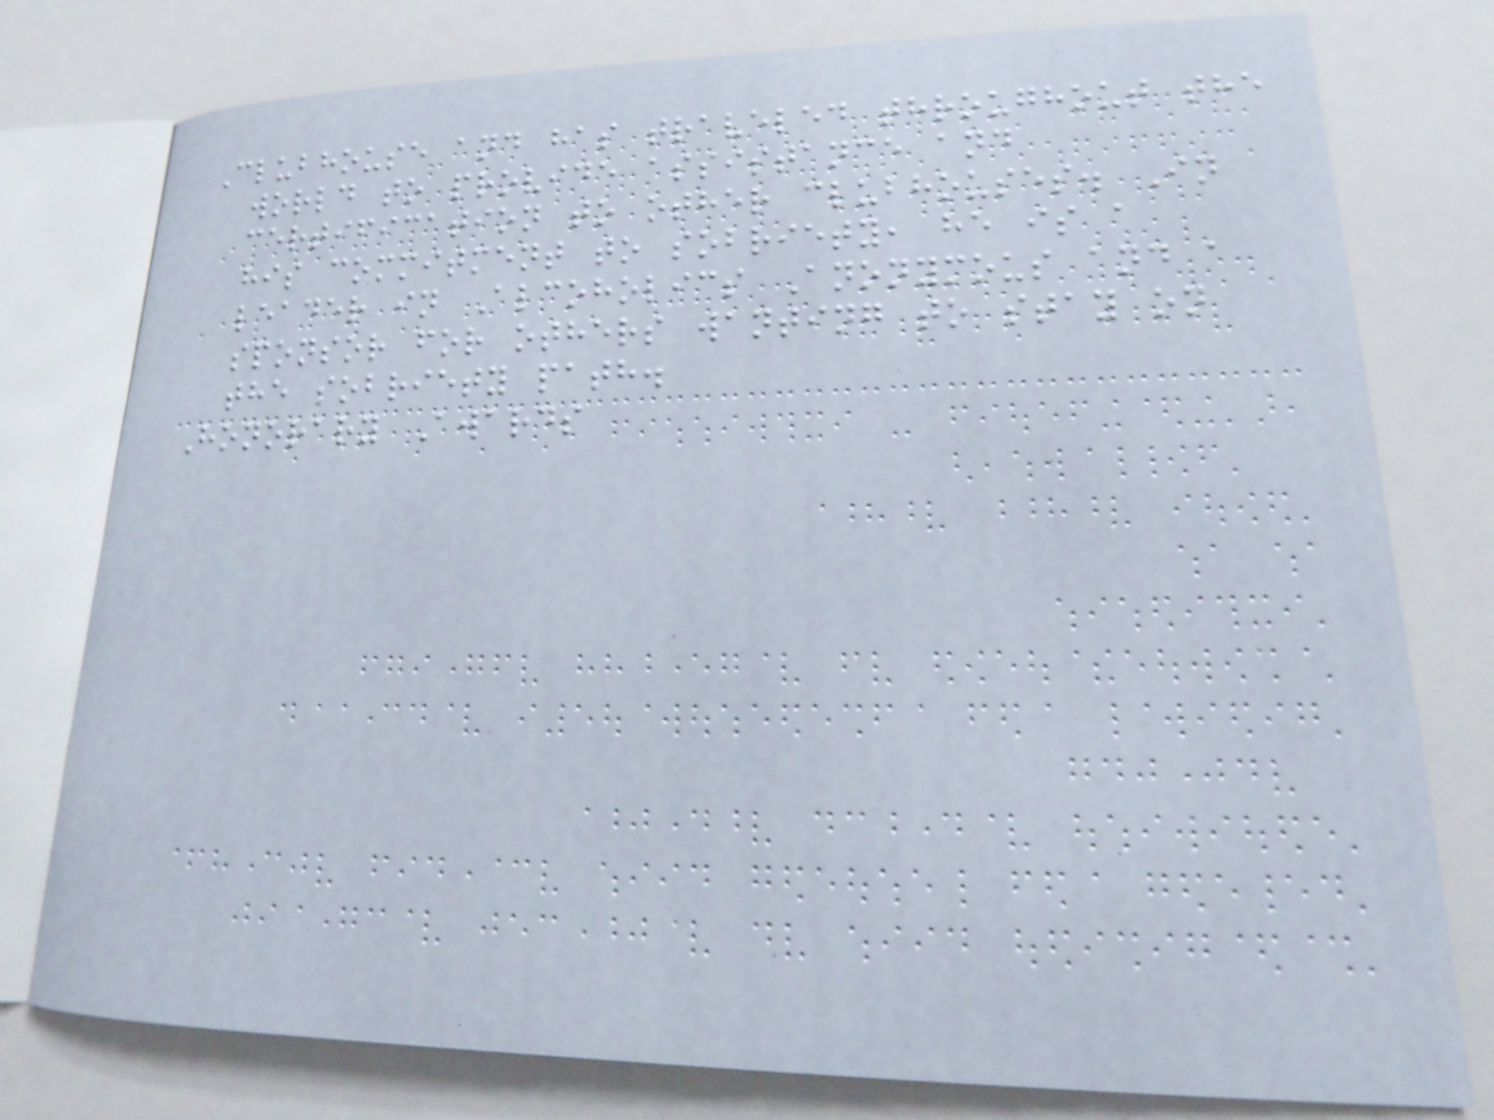Clubhouse and has traveled throughout the
world to provide assistance and
certification to other clubhouses. In
his commitment to sobriety, he is a
leader in Alcoholics Anonymous and a
sponsor for others wanting to stay on
the sobriety path.
Honorary Awards
